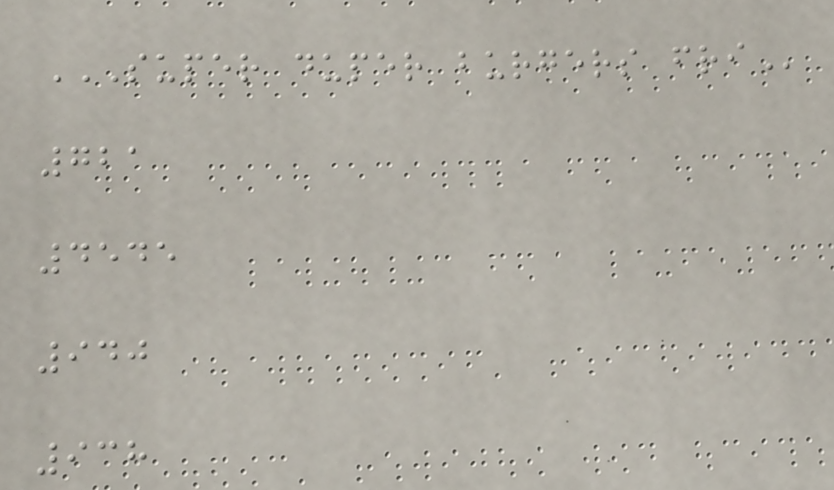SUPER DUPER BURGERS FRI
721
4545
940
938
